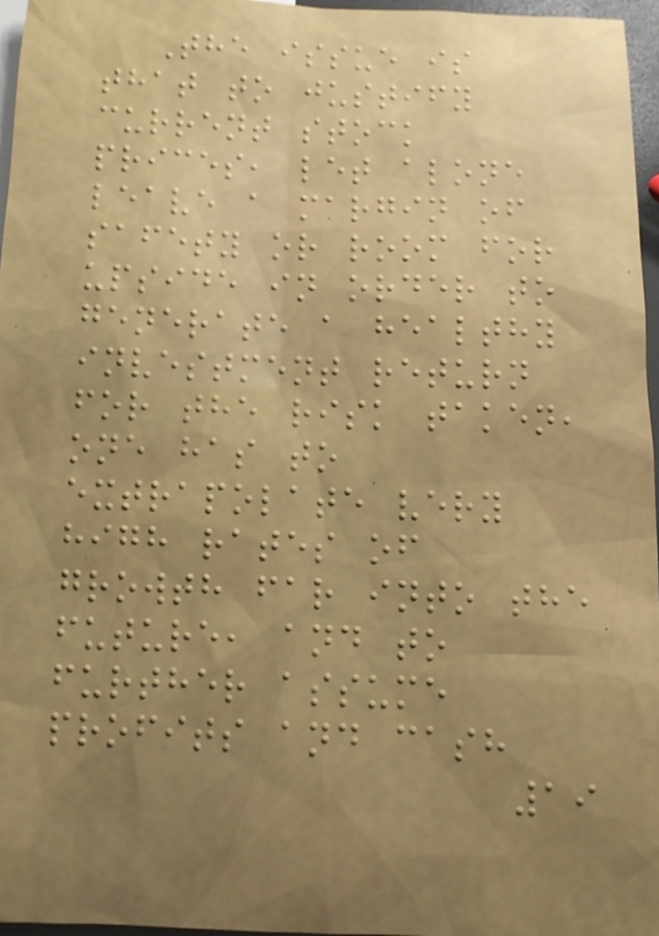The issue is
that to justify
current stock
prices, let alone
leave a margin of
safety or room for
upside in order to
generate a healthy
investment return
for the risk taken,
one has to
extrapolate very
high rates of
growth far into the
future, and to
further assume
profits and cash
19
